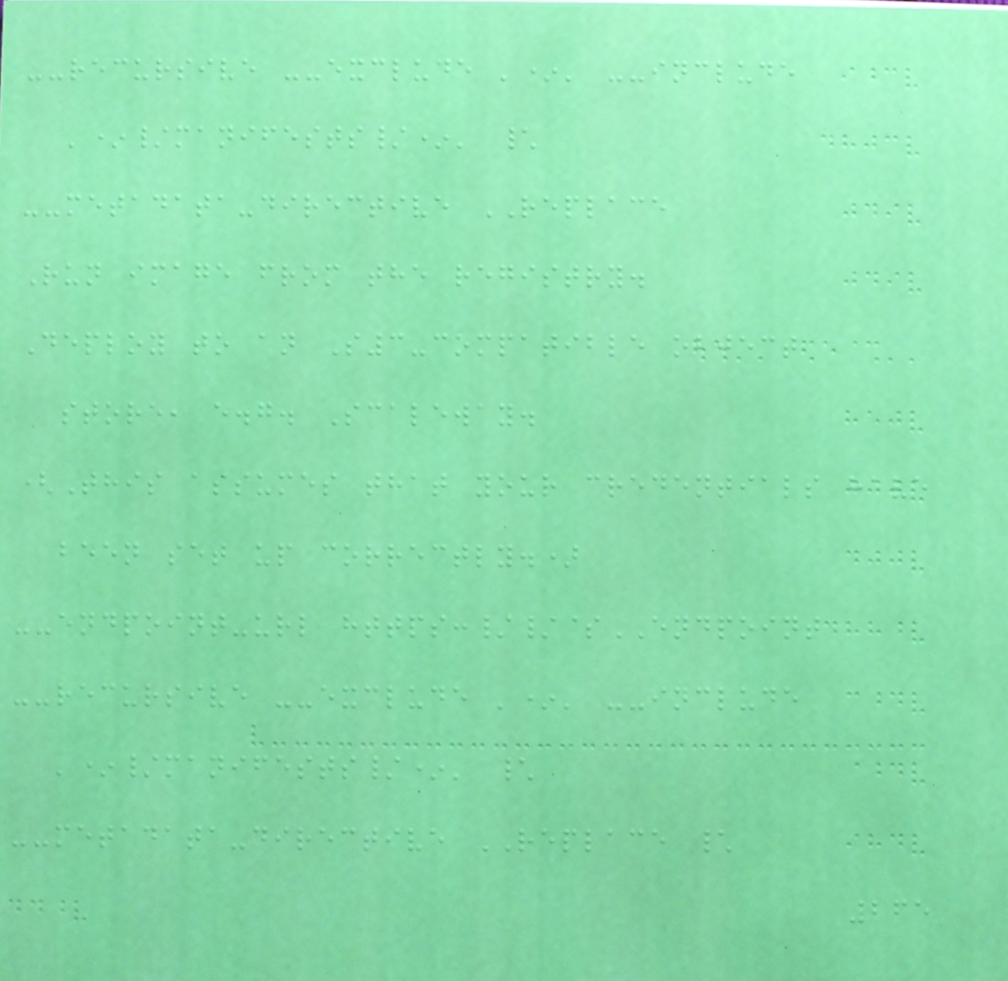--recursive --exclude '*' --include
'*/manifests/*' \
--metadata-directive REPLACE
Run image from the registry.
Deploy to an S3-compatible object
store, e.g. Scaleway.
(This assumes that your credentials have
been set up correctly.)
--endpoint-url https://$ENDPOINT
--recursive --exclude '*' --include
'*/manifests/*' \
--metadata-directive REPLACE \
265
